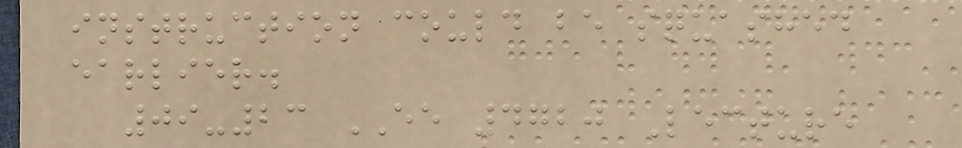instruction could be squashed
earlier.
09-23 EE 4720 Lecture
